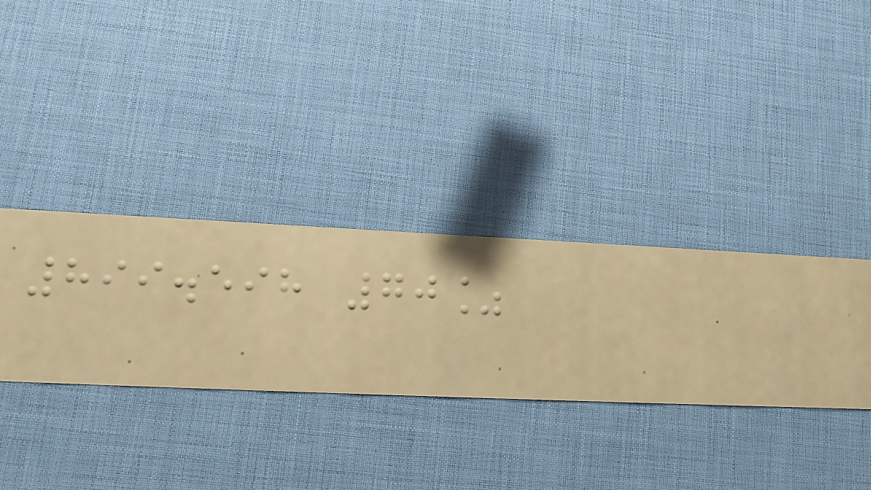899.598 70%
